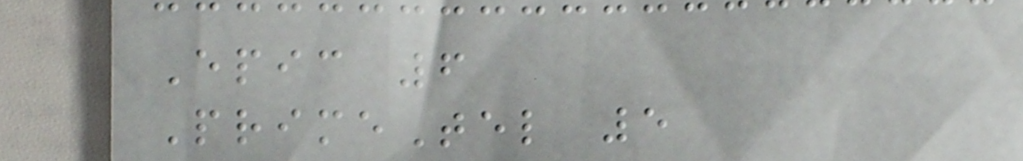Epic 6
PrimeTel 5
